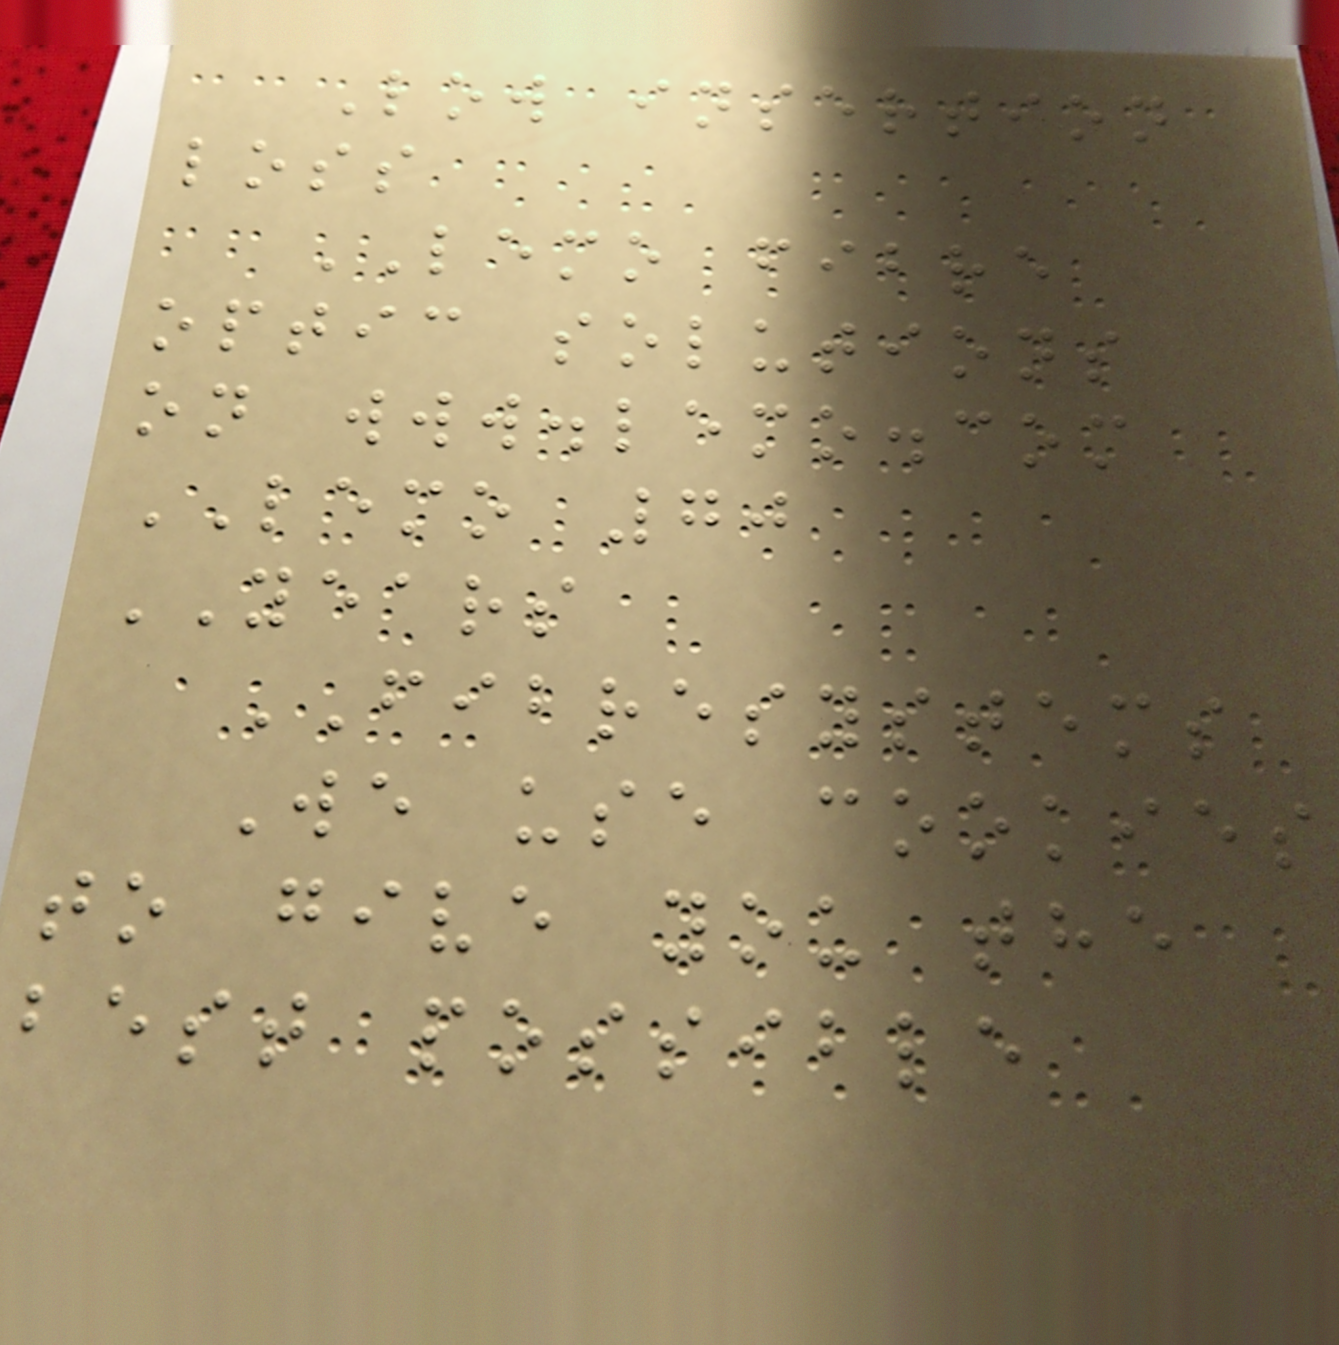Low insertion
loss
LEMO fibre
optic solutions
on www.lemo.com
LEMO 70
YEARS
FIBRESYSTEMS
We use cookies
to give you the
best possible
